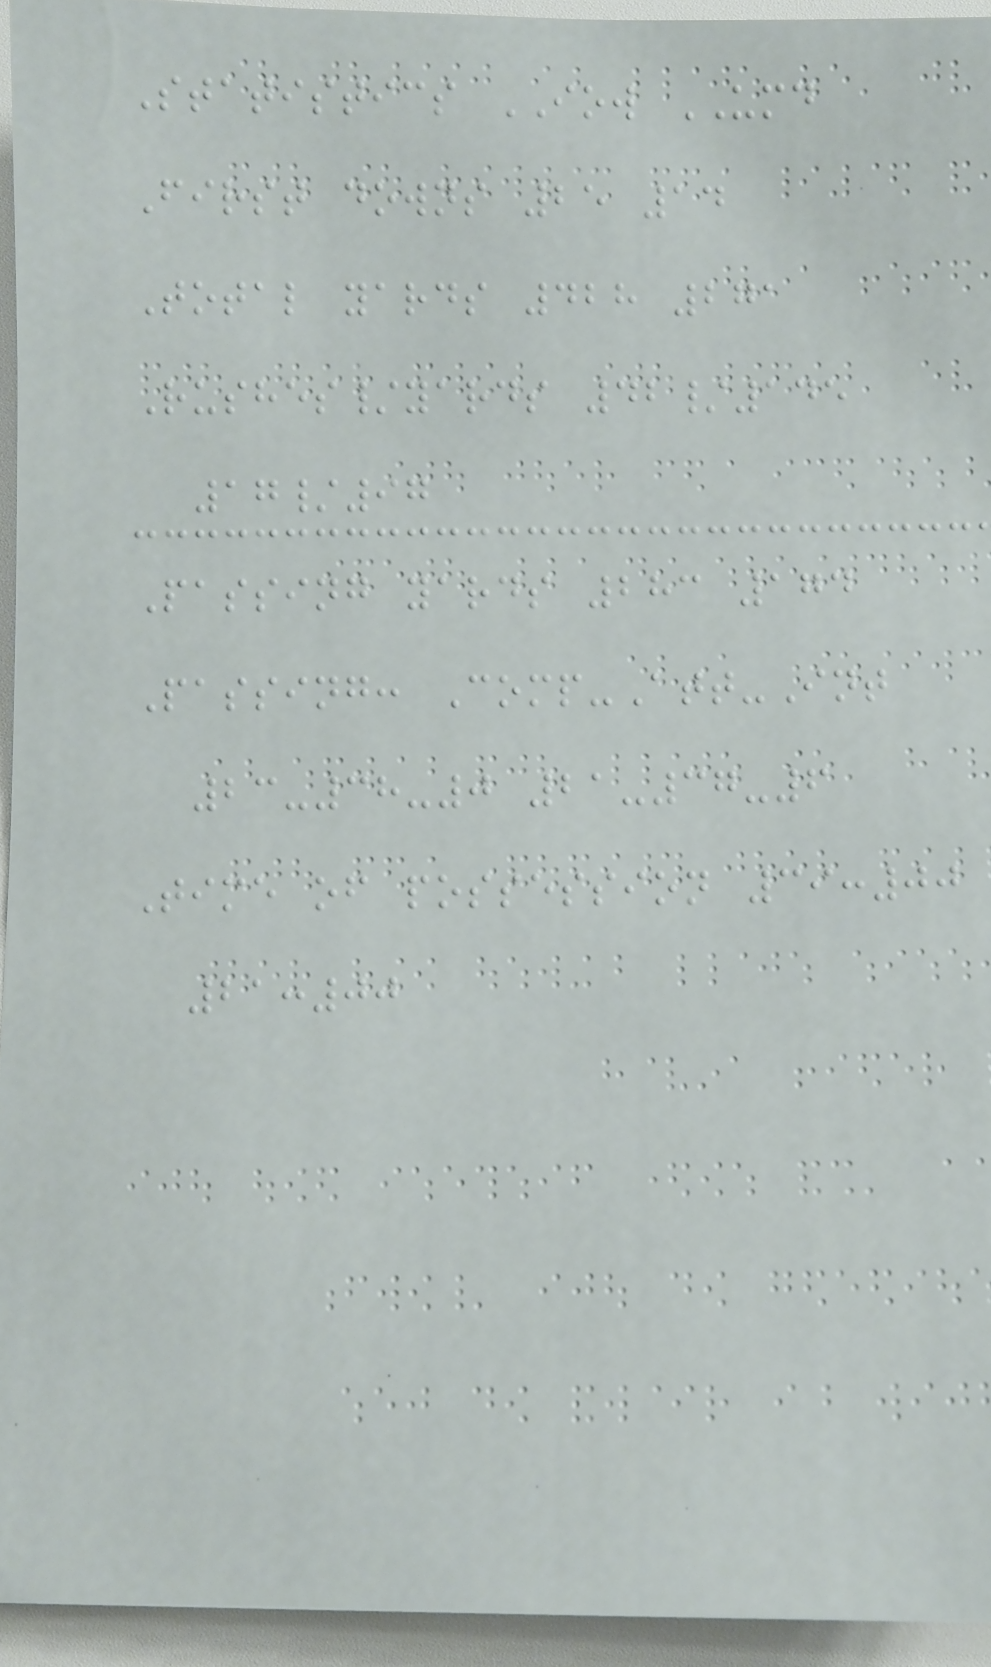Statistics IOW UMD
First downs 25 14
Total yards 428 271
Rushes/yards 42/145
17/97
Passing yards 283 174
Passing: Comp-Att-Int
23-38-0 21-37-6
Time of possession 39:00
21:00
